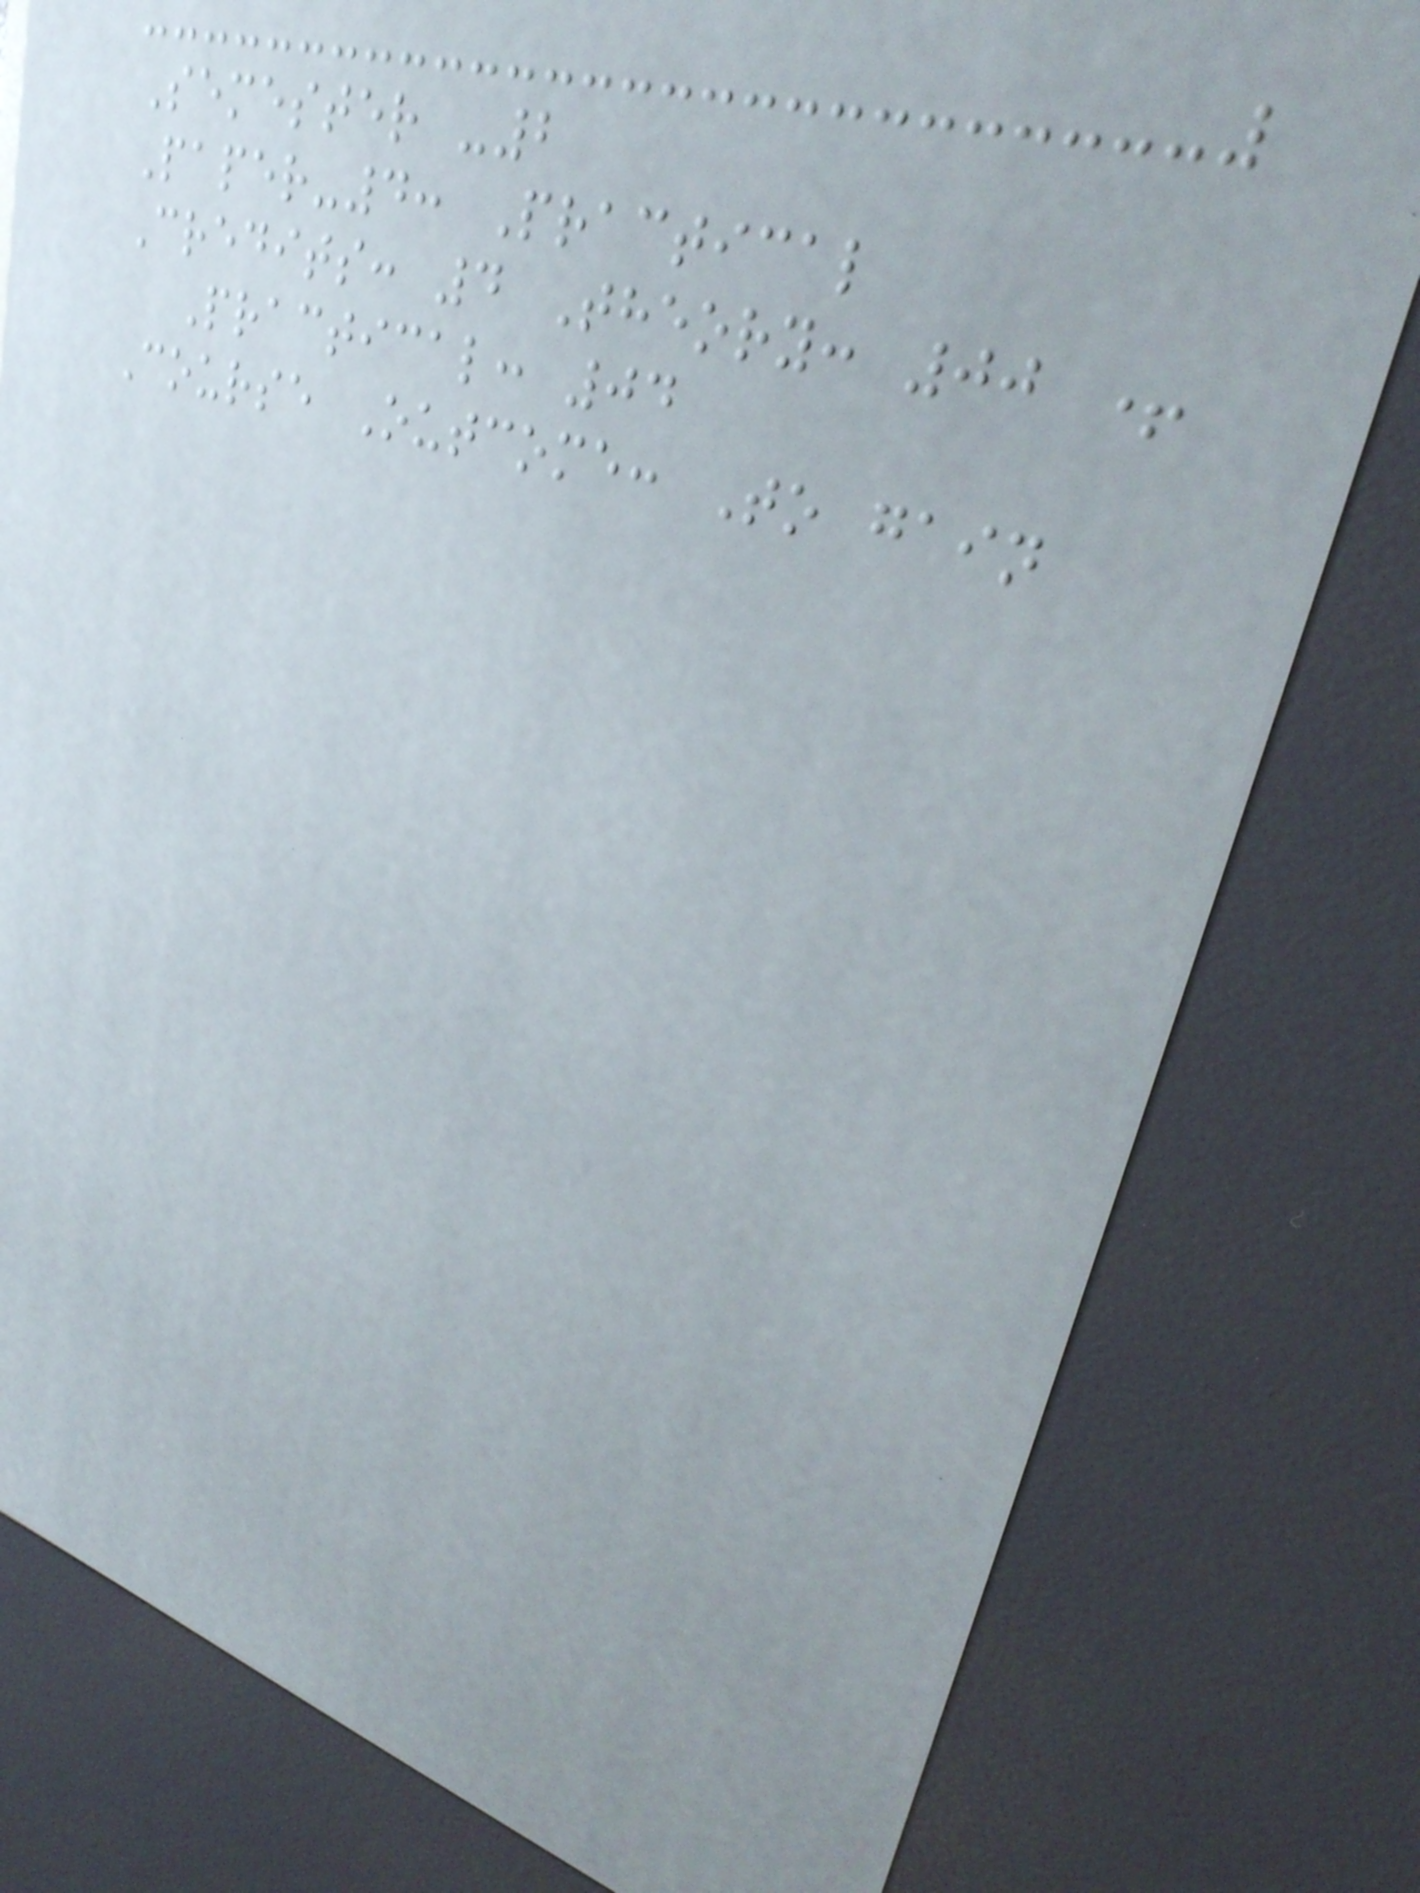Semester -2
Paper-4: Practical
Credits: 4 Theory: 00 +
Practical: 04
Course Outcome: To gain
